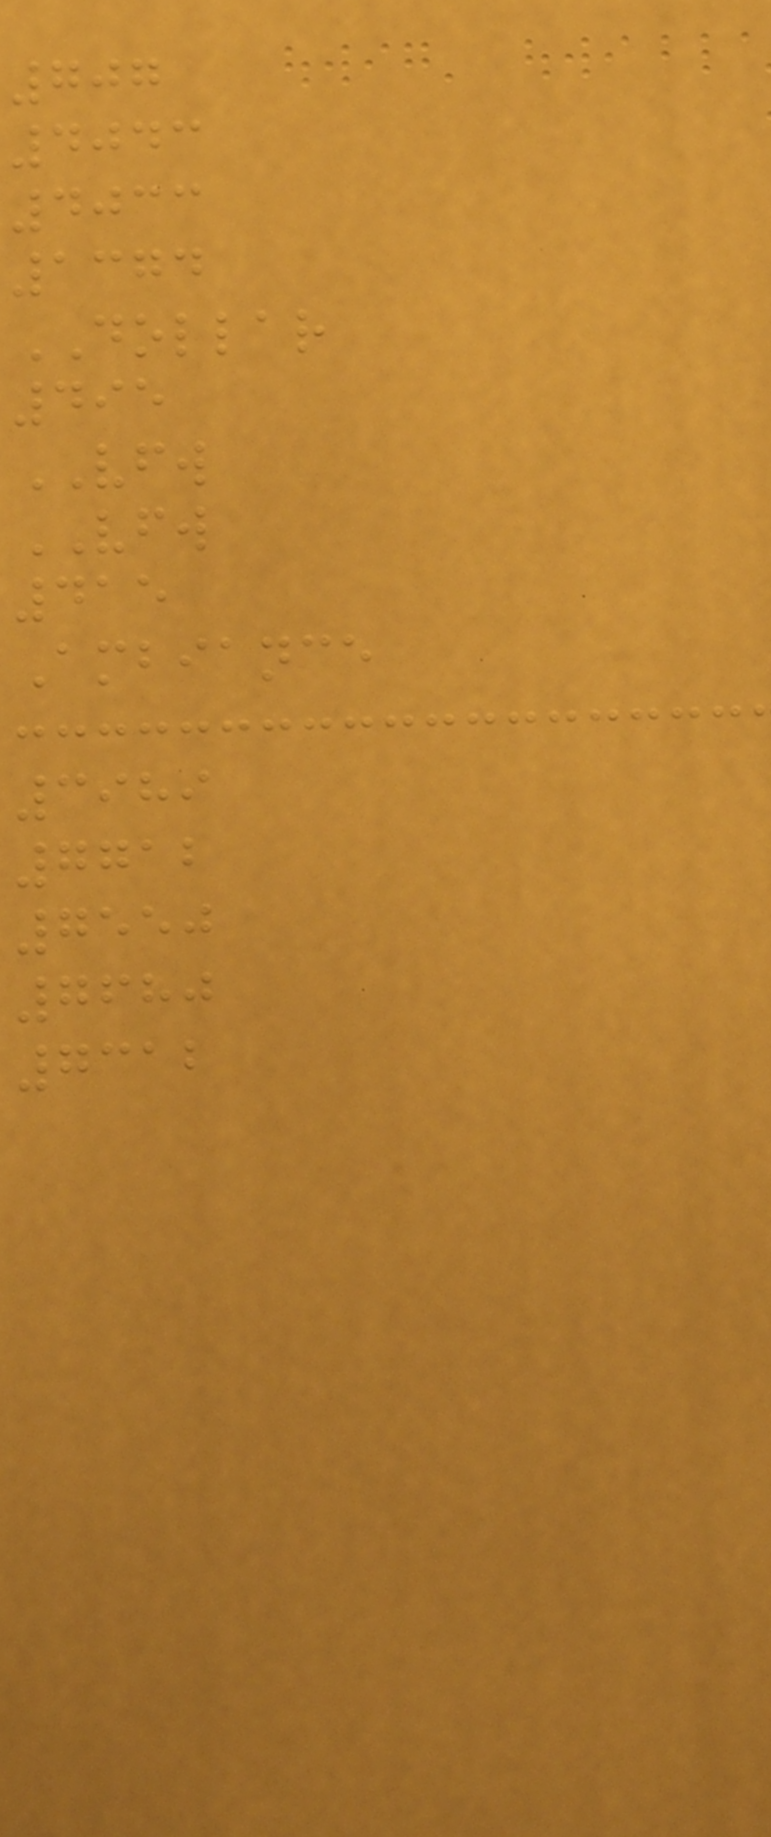707
4043
4033
1374
DOLLAR
495
VFW
VFW
415
Ambiance
3989
7712
7550
7680
7312
